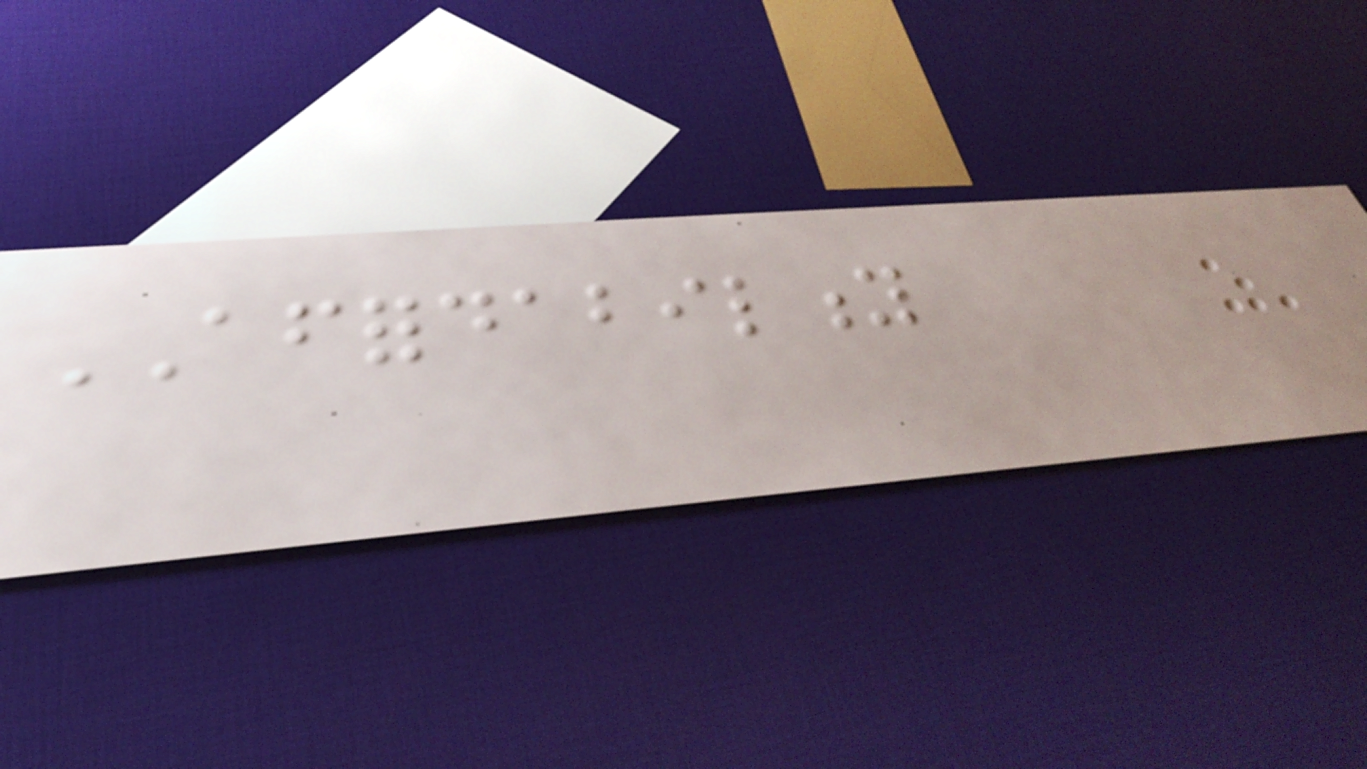AFFORDABILITY
